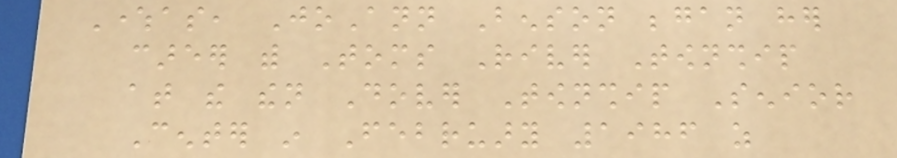Whereas, JoAnn Benson began her
career with Toms River Township
at the then Dover Township Senior
Center in February 1986 as
